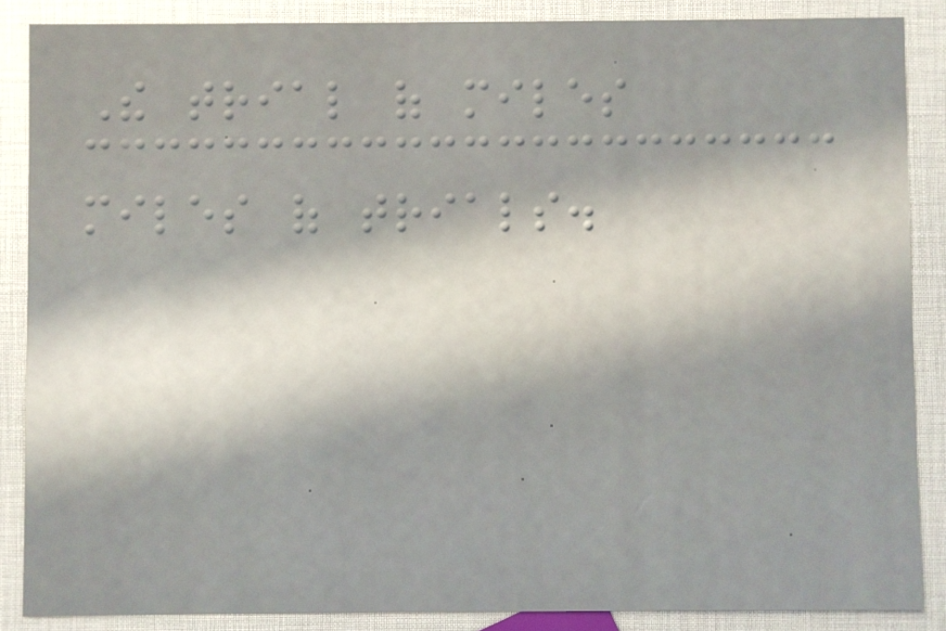The trial of miles
miles of trials.
